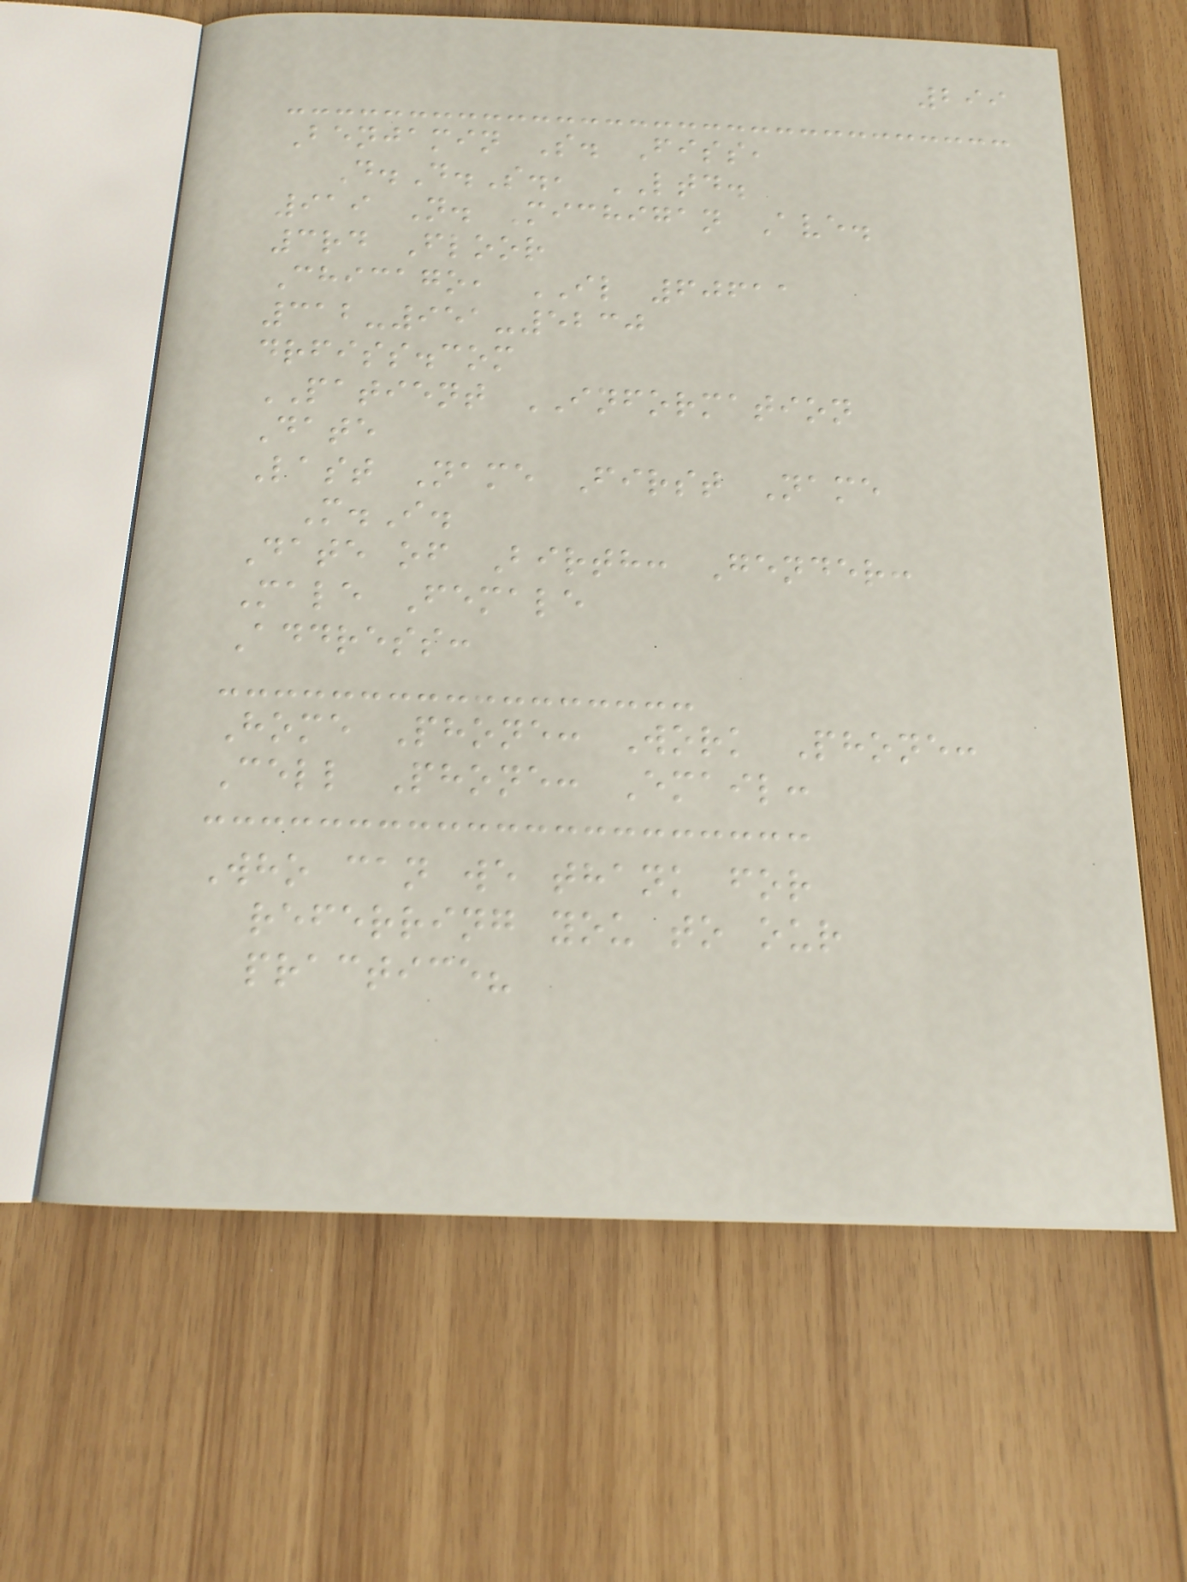299
Benjamin S. Fiss,
D.D.S., LTD.
919 N. Michigan Ave.
3rd Floor
Chicago, IL 60611
312-951-5230
drfiss.com
PATIENT INFORMATION
Date
Last Name First Name
M.I.
Date of Birth: Gender:
Male Female
Address:
Home Phone: Work Phone:
Cell Phone: Email:
Who can we thank for
referring you to our
practice?
